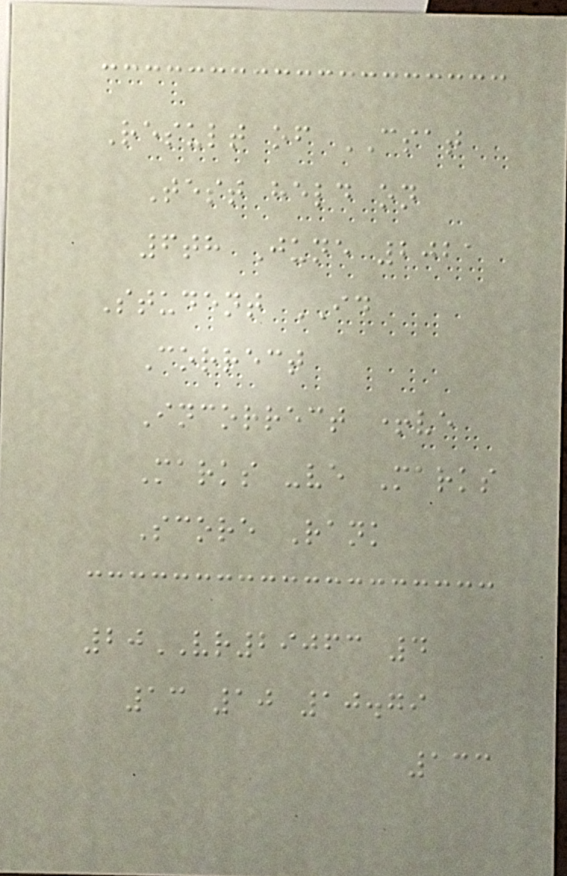Result of CSAT
Test held on
6th June 2021
Student ID
Correct
Incorrect +ve
Marks -ve Marks
Score Rank
20VR29063 4
13 10 10.79
133
